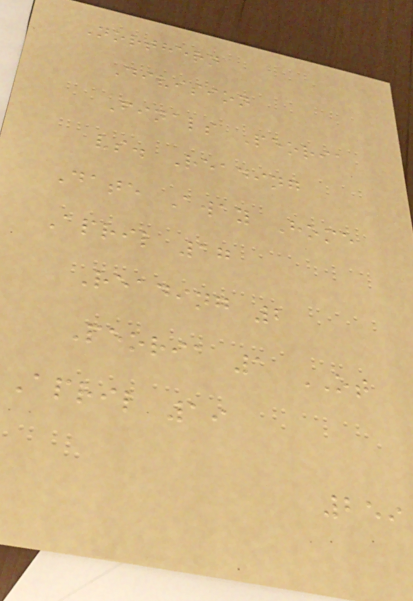Northern
Division
Finals Peoria
vs. Reading
Date Away Home
April 17
Reading 2
Peoria 1 OT
April 19
259
